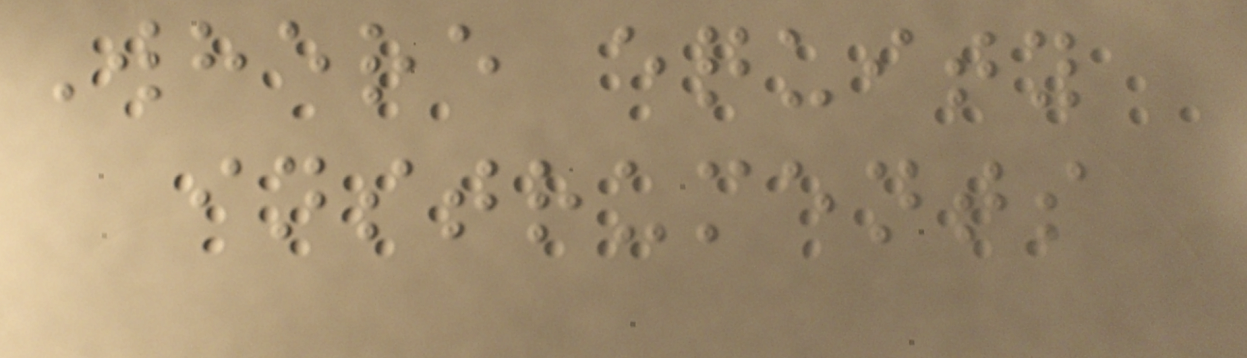Where equity
instruments
